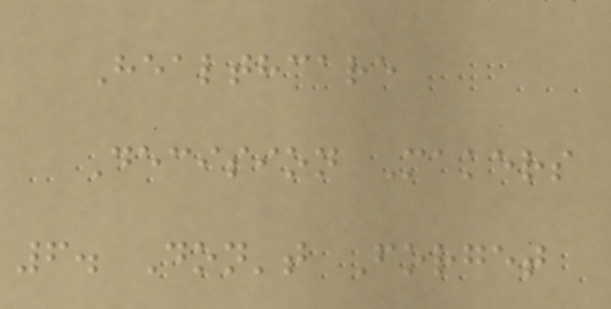Healthcare
Decision Makers
6. Don't Forget
